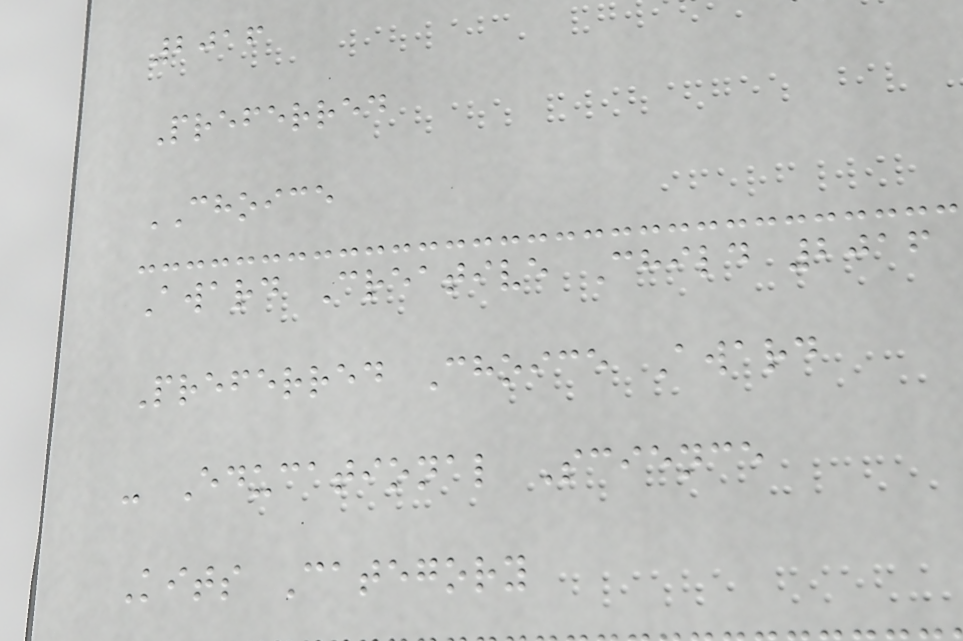2016
Preferred
CHOICE
Award Creative Child 2016
Preferred Choice Award
- Educational Science
Kits Category
